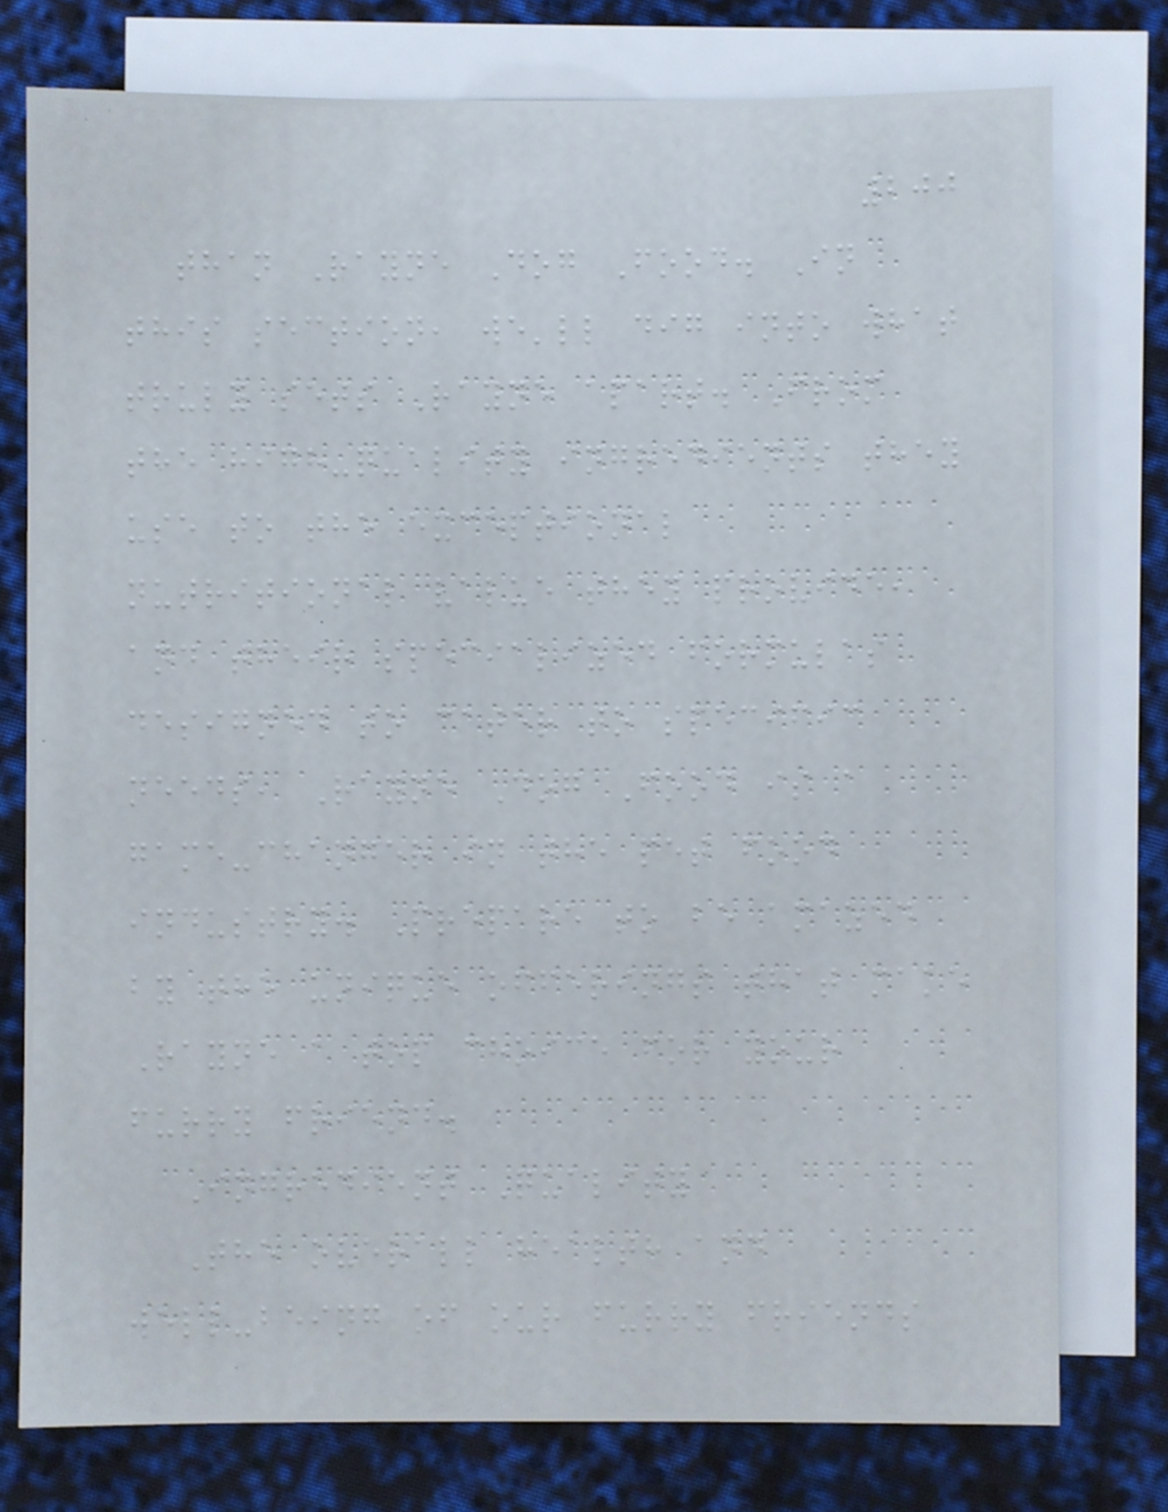200
than Rayne Dog Food. In
this section, we'll dig into what
truly sets Rayne apart. From
the high-quality ingredients they
use to the exceptional
nutritional value they provide,
and their specialized formulas
designed to cater to specific
needs, Rayne Dog Food is a
game-changer in the pet food
industry. Prepare to be amazed
by the unique offerings that make
Rayne a top choice for your
furry friend.
Ingredient Quality
The overall health and
well-being of our furry friends
